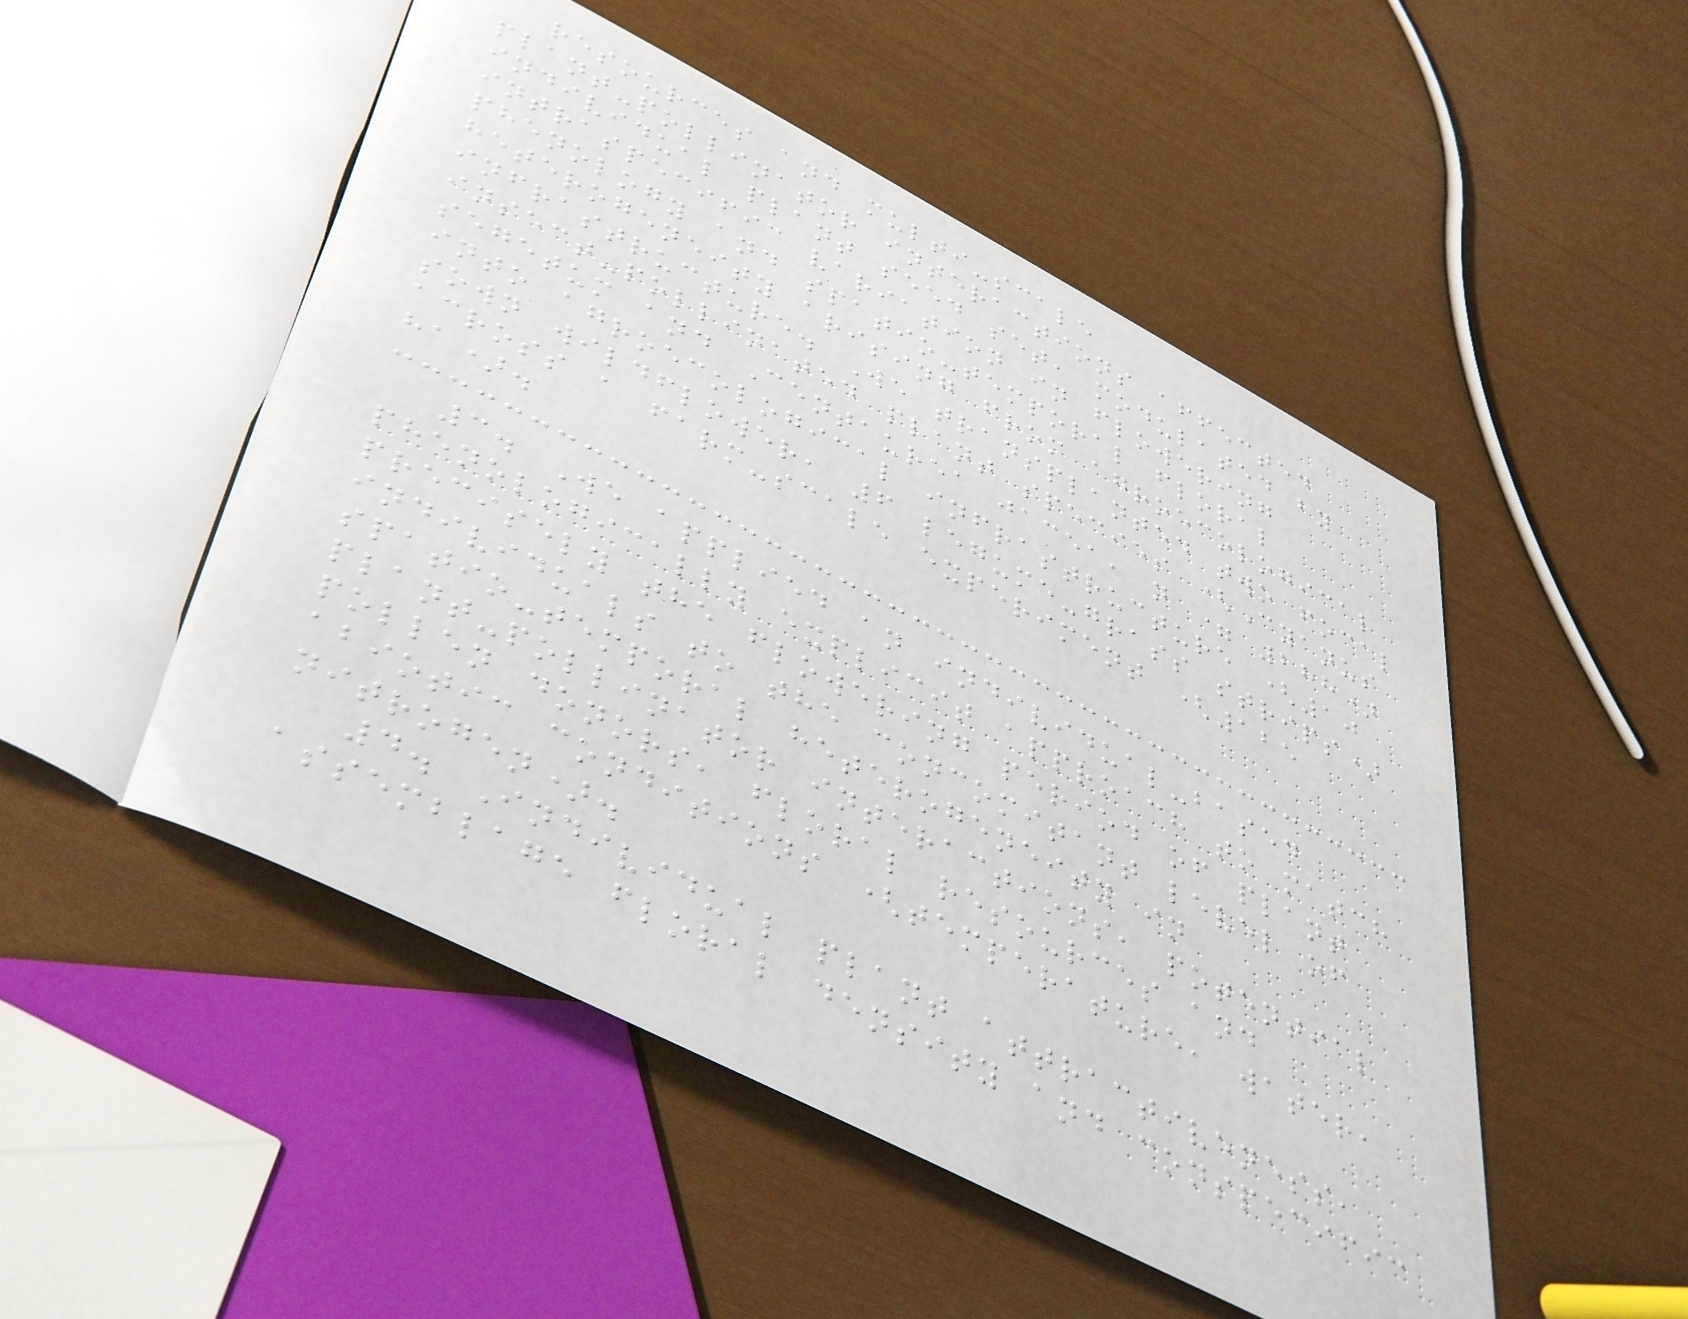resources and multi-scale
plant-pollinator interactions affected
individual plant seed set, modulated by
intraspecific variation in flowering
phenology and spatio-temporal floral
heterogeneity arising from agroecological
infrastructure. We transplanted two focal
insect-pollinated plant species (Cyanus
segetum and Centaurea jacea, n = 288)
into agroecological infrastructure (10
sown wildflower, 6 legume-grass strips)
across a farm-scale experiment (125
ha).
3. We applied an individual-based
phenologically explicit approach to match
precisely the flowering period of plant
individuals to the concomitant level of
spatio-temporal heterogeneity in
plant-pollinator interactions, potential
pollen donors, floral resources and
abiotic conditions (temperature, water,
nitrogen).
4. Individual plant attractiveness,
assemblage floral density and conspecific
